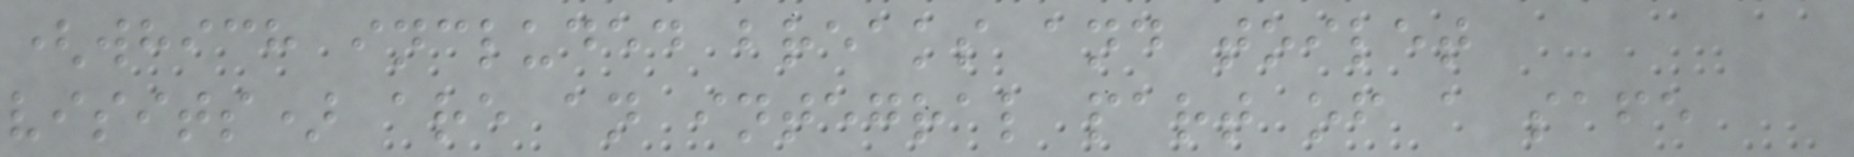(which included breaks and toilet
visits) are an integral part of a safe
